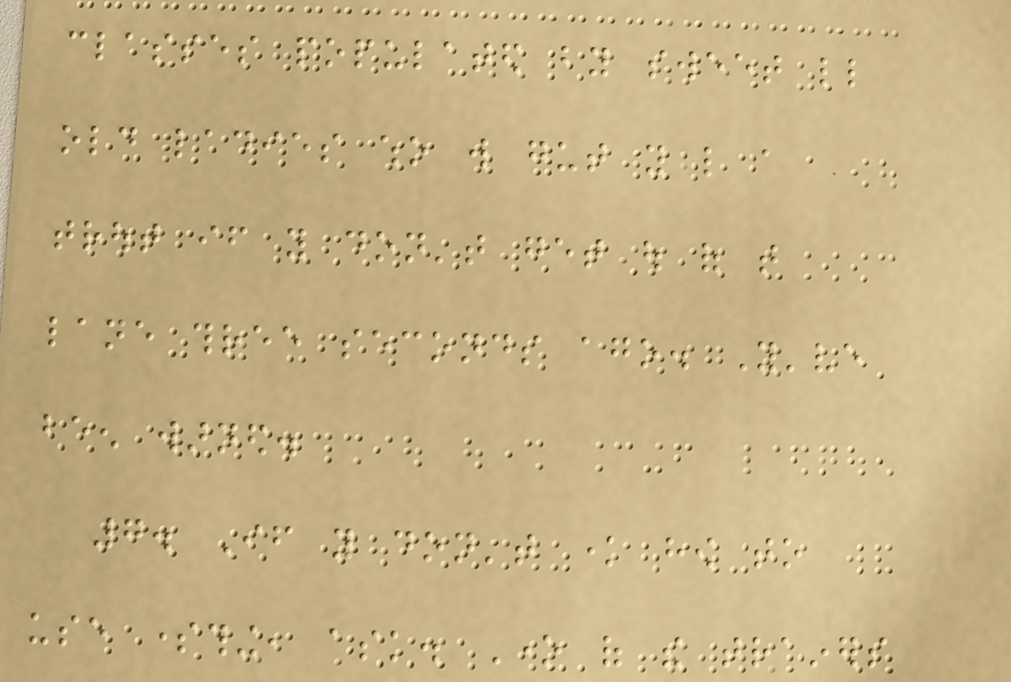classes populated by sweet little
old ladies who will gut you like a
trout if you don't get out of that
lane three seconds ago. You've
been warned.
7. If you don't know how to
use something, ask. One of the trainers
